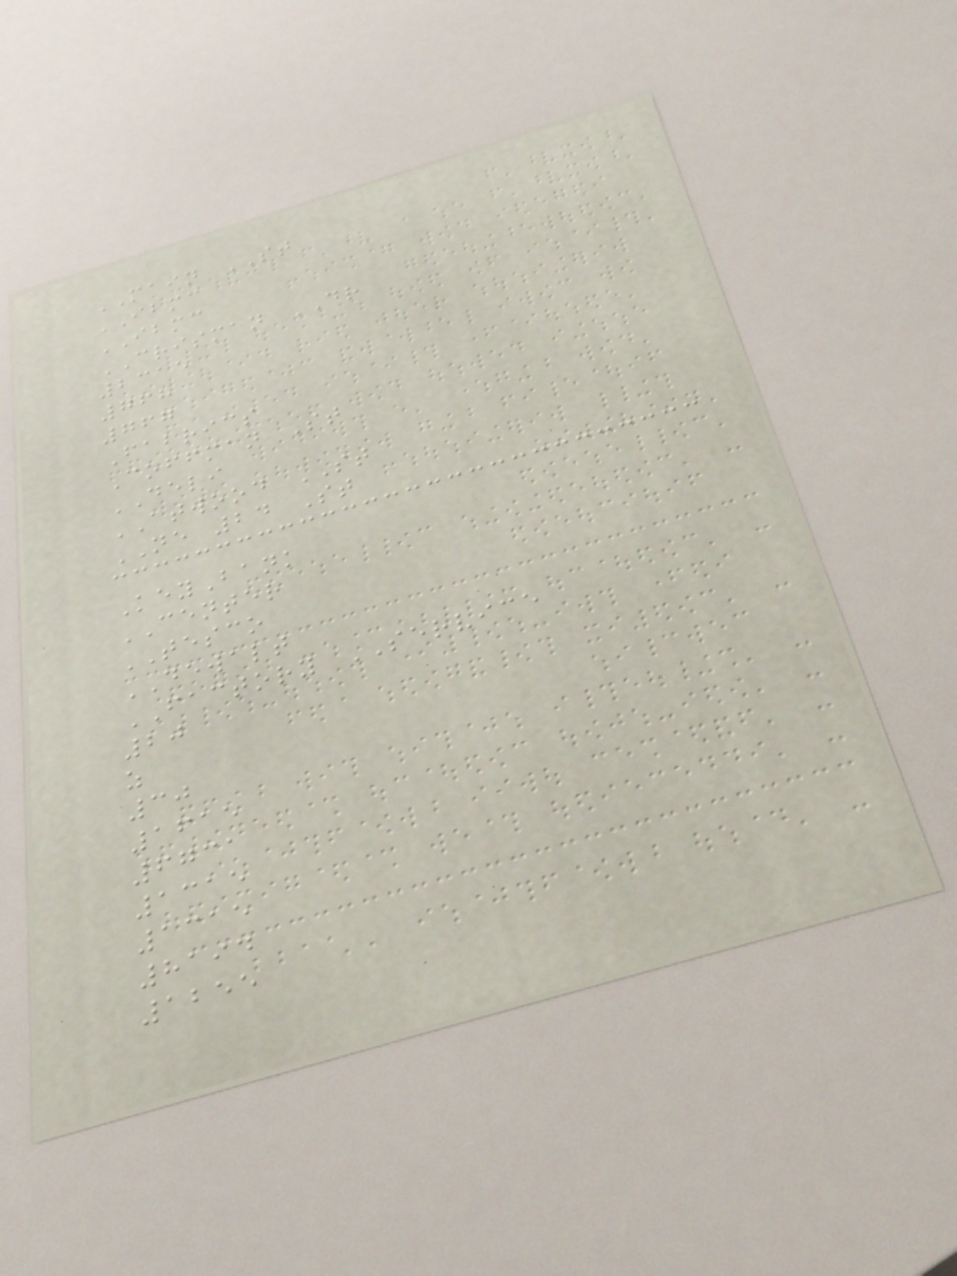MAIN ST
IBMC
IBMC
CRISMAN DR
2315
768
767
Fabrics
Coffman St
DELI
ATWOOD ST
NE 24 St
KeyBank
CENTER
TESCO
DEWALT
FACTORY SERVICE
20
z
30
1615
6731
1315
1315
8194
1255
